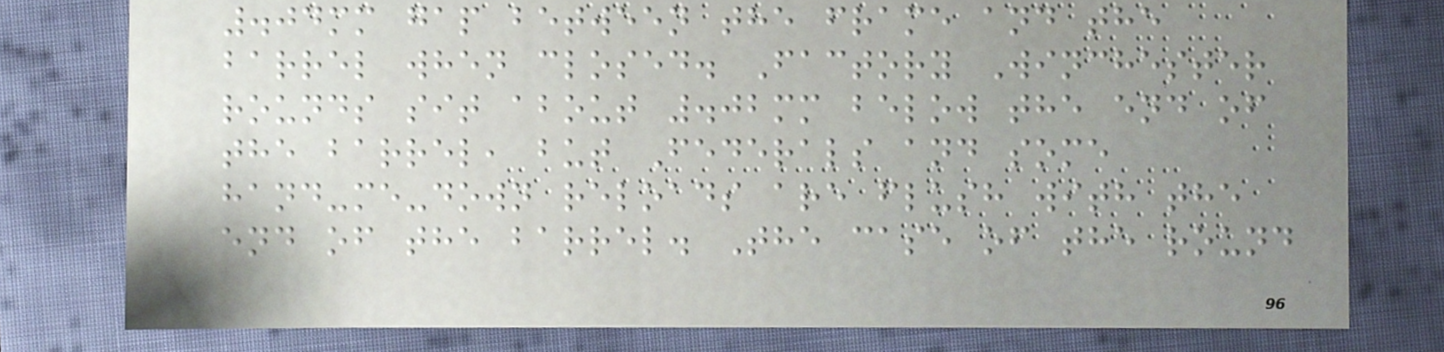.04mm gap between the frame and the
barrel when closed. Factory Winchester
rounds sit about .02mm below the end of
the barrel, but Federals and some
hand-me-down reloads are flush with the
end of the barrel. The case of the round
